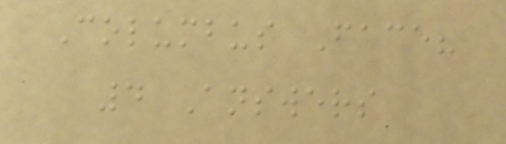Columbus Face?
4 Answers
